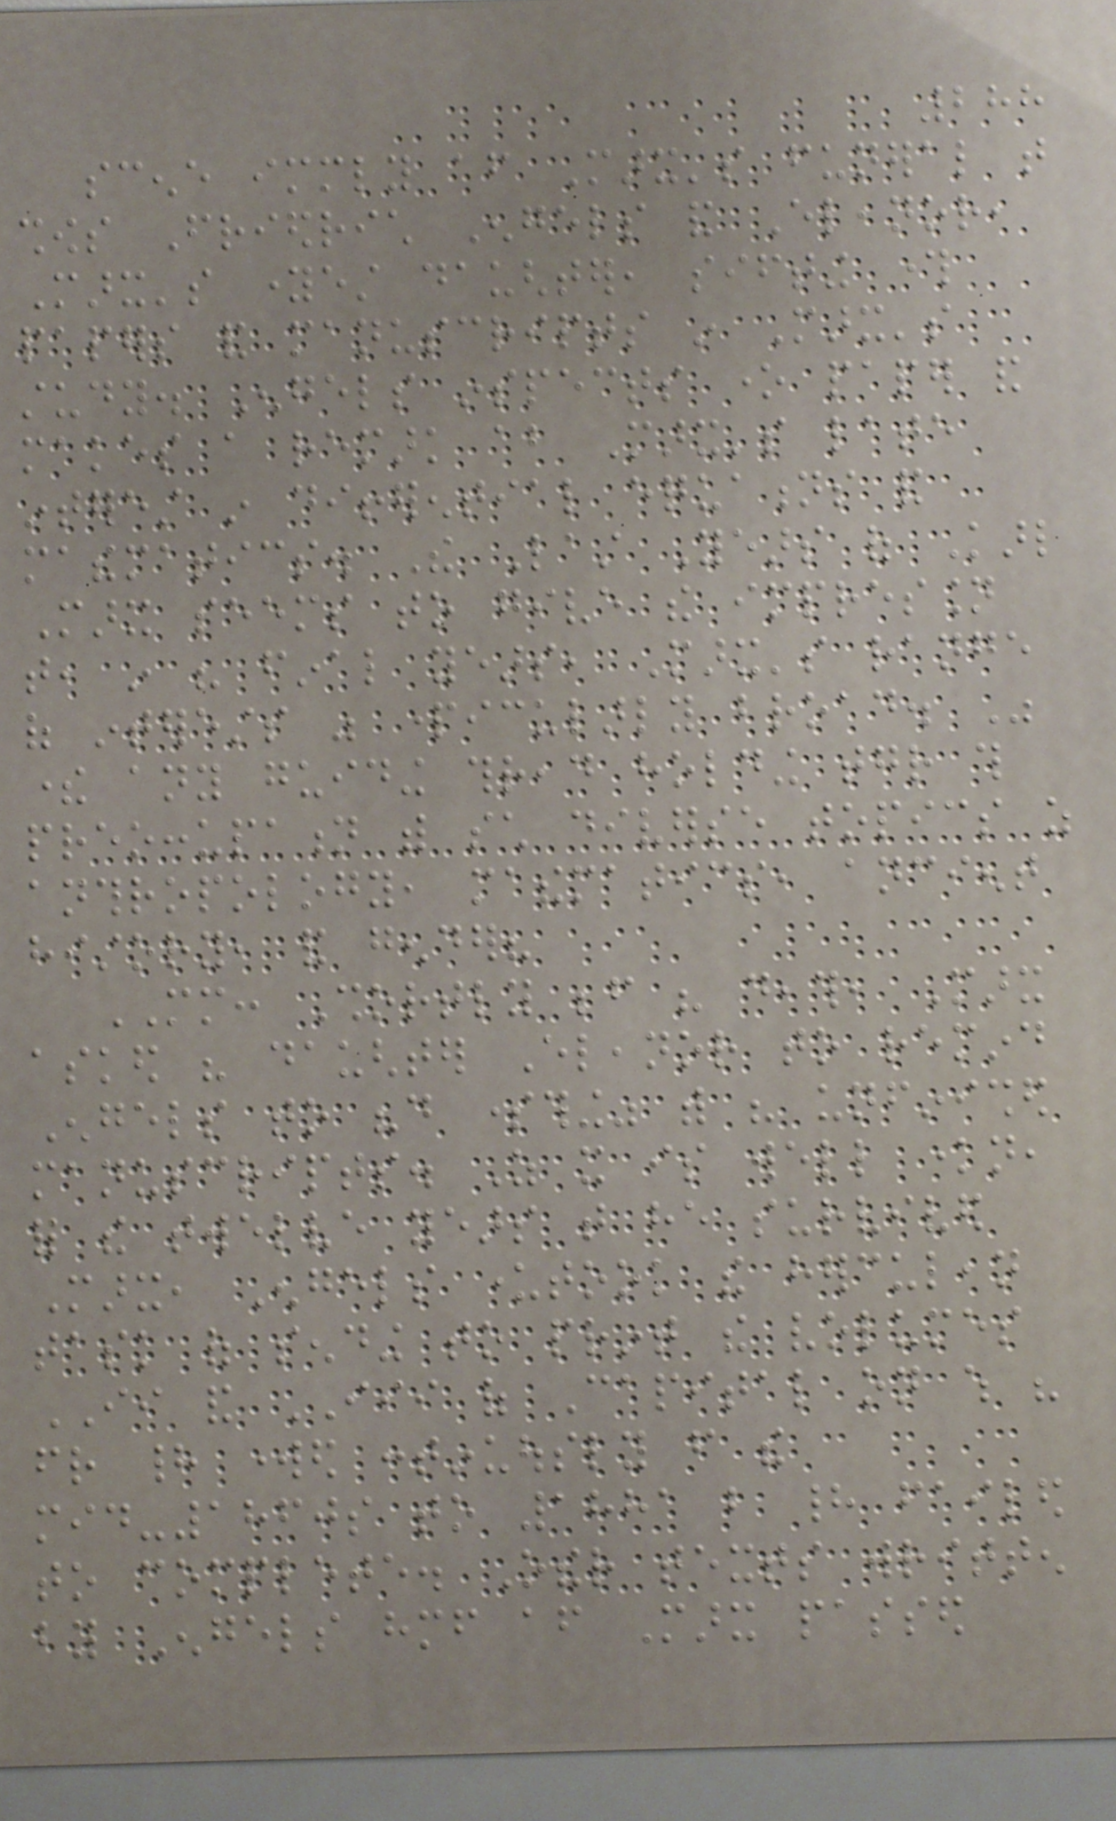288
scene immediately after Marx's funeral that
shows Friedrich Engels and Eleanor,
Marx's youngest daughter, sifting through
papers and manuscripts in Marx's
study. Engels inspects one paper and
makes a remark about Marx's late
interest in differential equations and
mathematics. The Last Years of Karl
Marx seems to give the impression
that, in his final years, Marx's range
of interests was particularly broad. Was
there any guiding thread holding together this
preoccupation with such diverse topics as
anthropology, mathematics, ancient
history, and gender?
MM: Shortly before his death, Marx
asked his daughter Eleanor to remind
Engels to "do something" with his unfinished
manuscripts. As it is well known,
for the twelve years that he survived
Marx, Engels undertook the herculean
task of sending to print the volumes
II and III of Capital on which his
friend had worked continuously from the
mid-1860s to 1881 but had failed
to complete. Other texts written
by Engels himself after Marx passed
